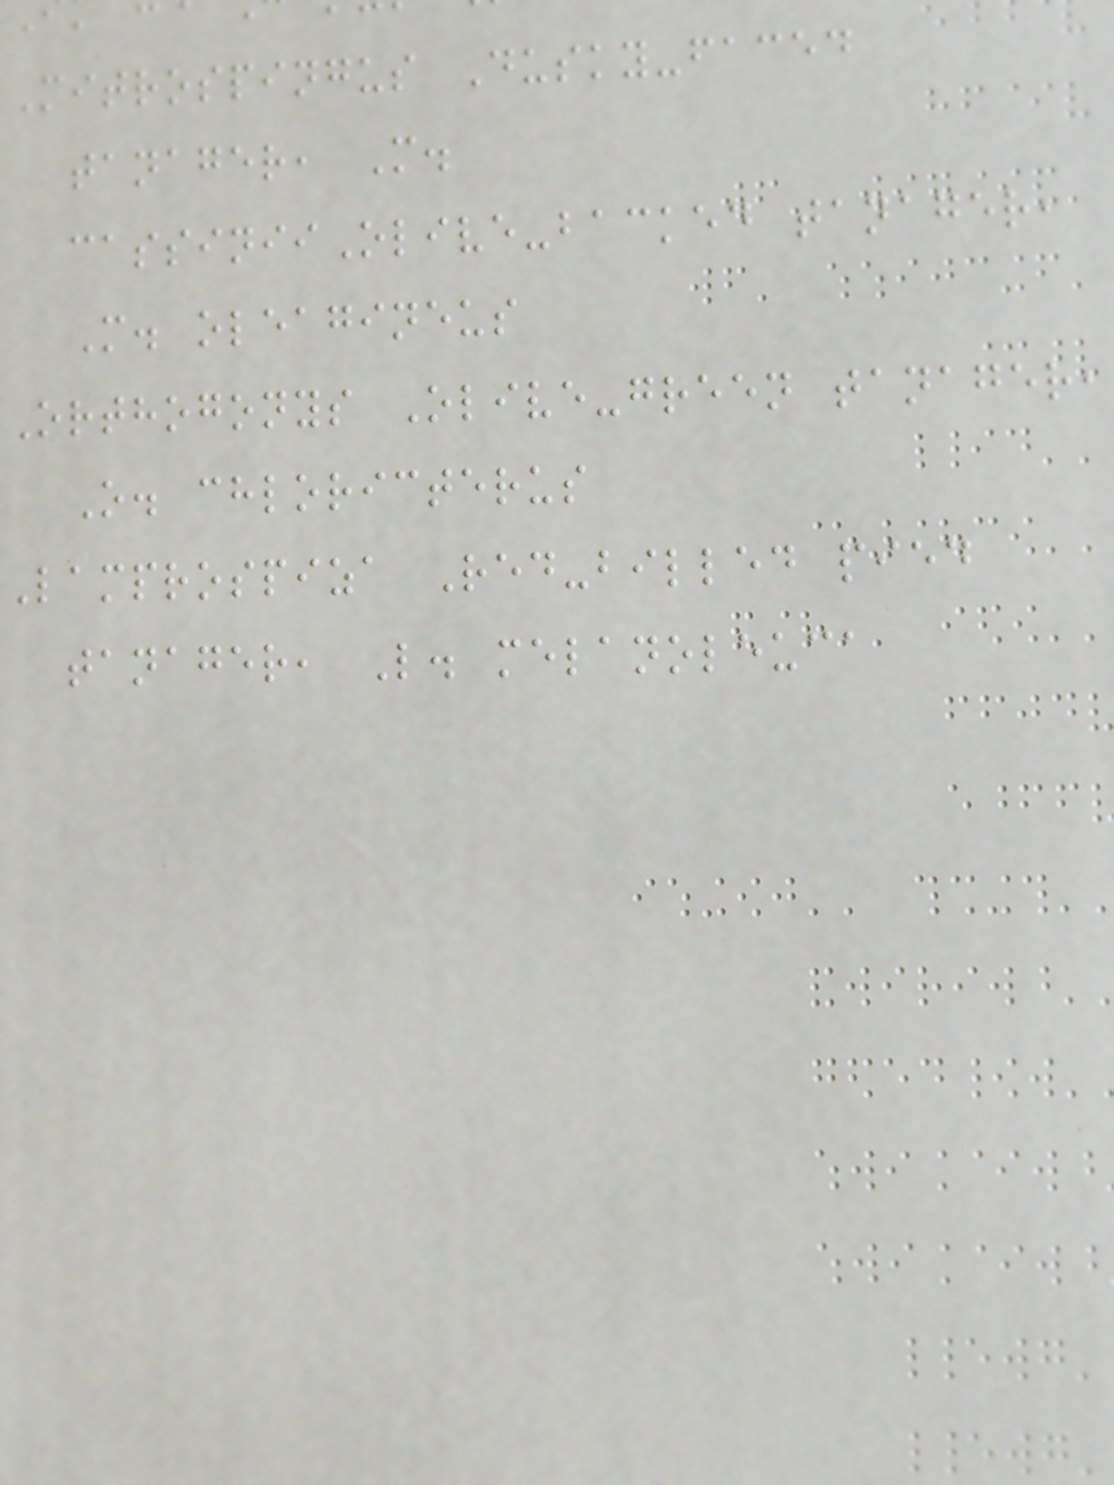Mitrospingus Dusky-faced
tanager, M.
cassiniiOlive-backed tanager,
M. oleagineus
Orthogonys Olive-green tanager,
O. chloricterus
Lamprospiza Red-billed pied
tanager, L. melanoleuca
